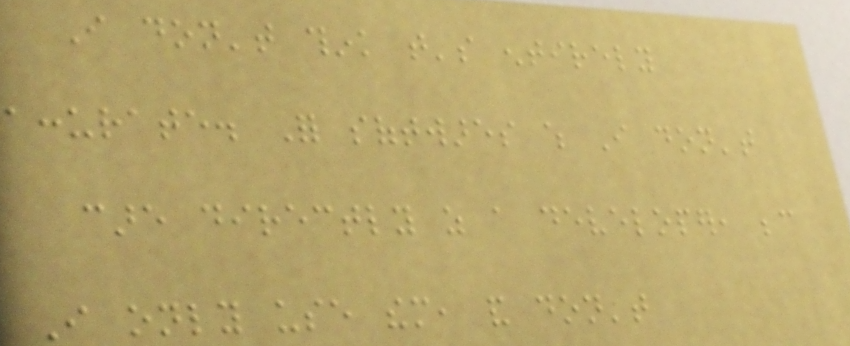I don't think that's entirely
accurate. For softwares which I don't
care directly as a developer, because
I only use them, and don't
